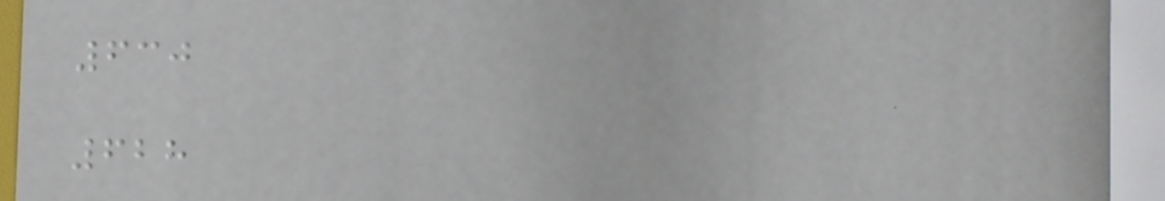630
628
